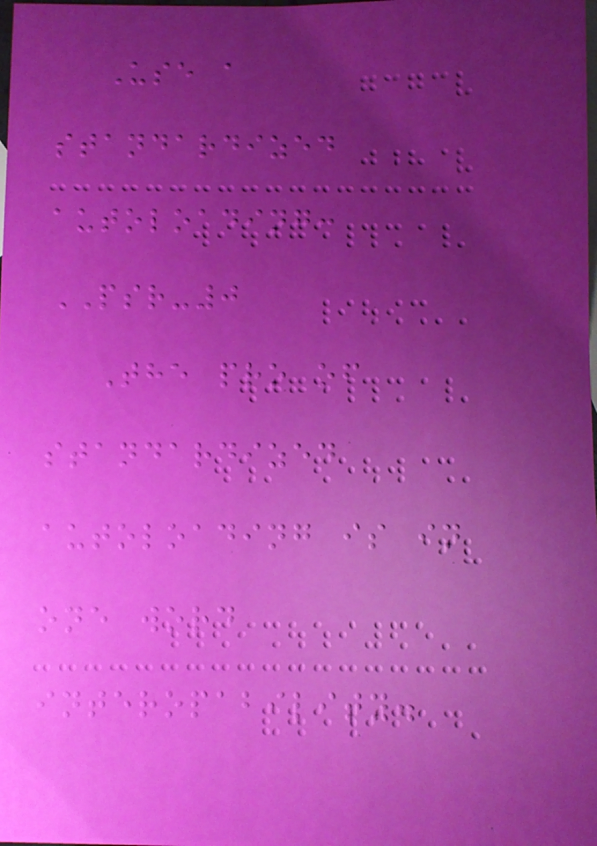Use a
standardized
autoloading:
PSR-0
The pro of
standardized
autoloading is in
one word
interopability.
